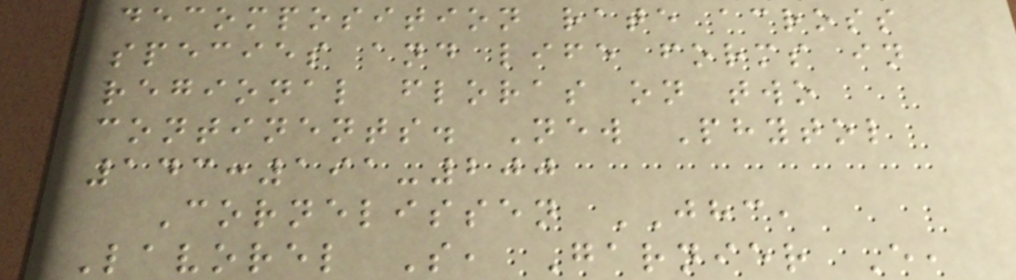decomposition rate across
species and life forms in
regional floras on two
continents. New Phytol
143:191-200
Cornelissen JHC,
Lavorel S, Garnier E,
